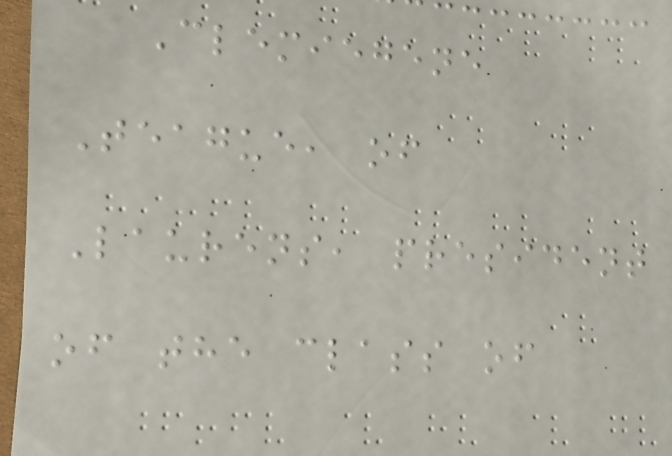Clemiegene
Teague, of
Laurens, president
of the class of
